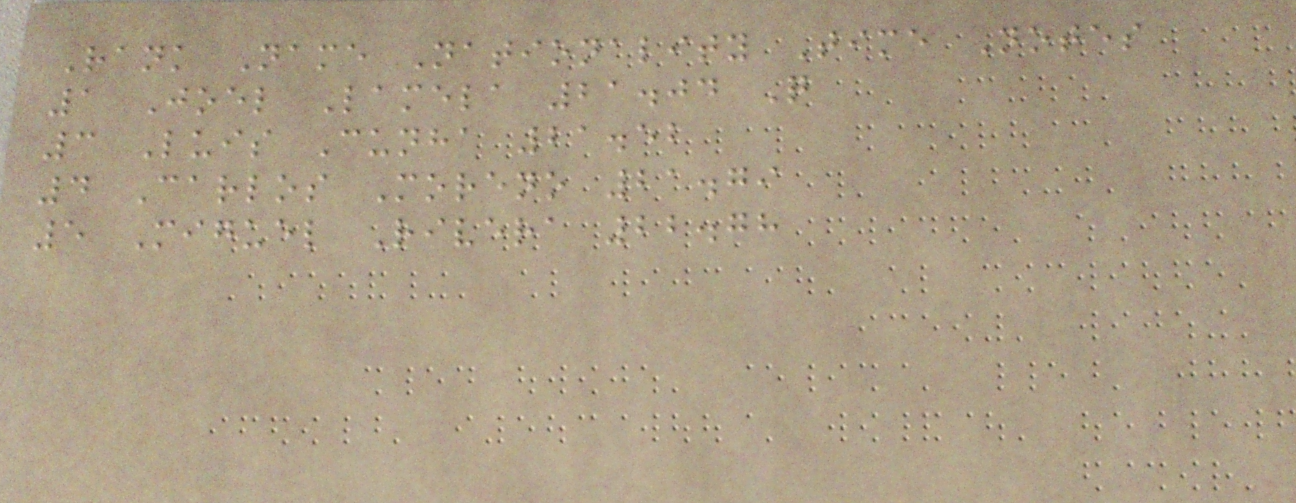Rank Name Nationality Time Notes
1 Joel Lamela 21.04 Q
3 Luis Cunha 21.52
4 Carlos Moreno 21.79
5 Miguel Rivera 22.78
